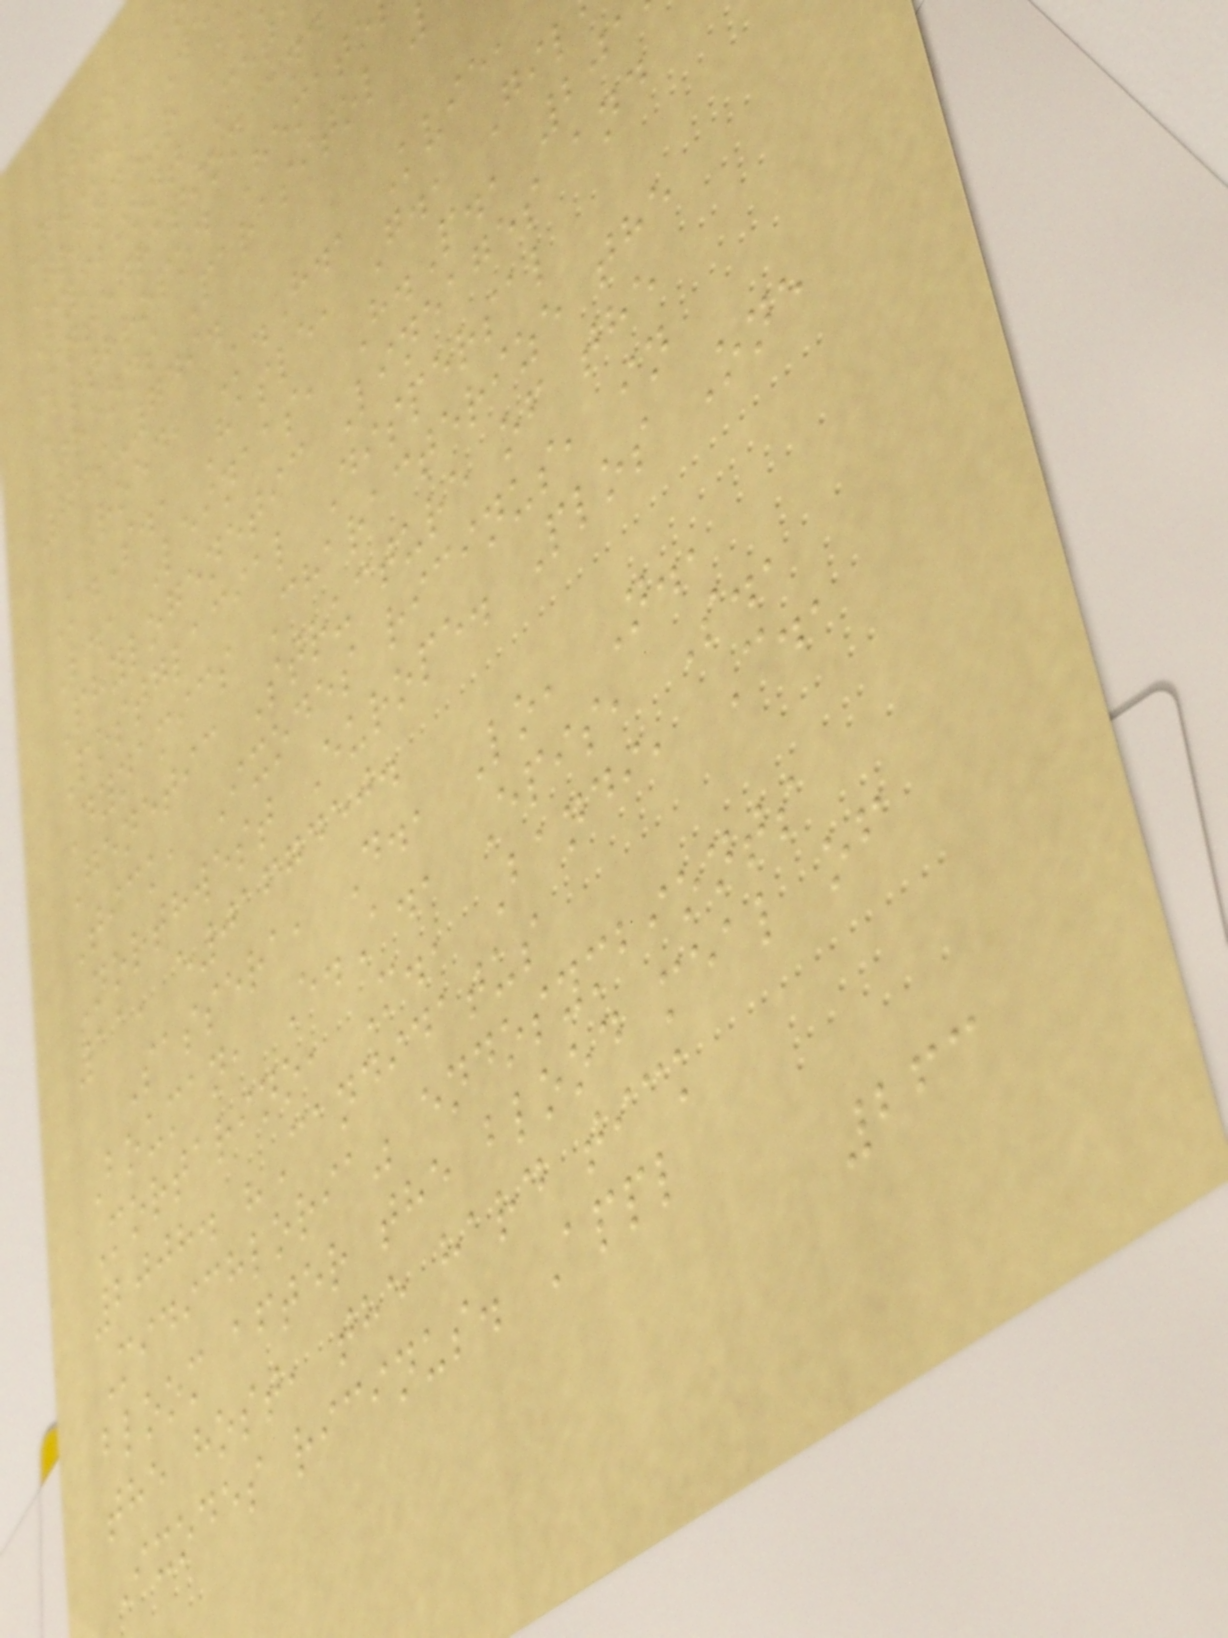G.M., We
Grandeur Al
Symbiont Met
Integration and
Arthropod Hemato
Trends Parasitol
739-749.
Roed, K.H., Kvie,
K.S., Hasle, G., Gil
L., Leinaas, H.P., 201
Phylogenetic Lineages and
Postglacial Dispersal
Dynamics Characterize the
Genetic Structure of the
Tick, Ixodes ricinus, in
Northwest Europe. Plos One
11, e0167450.
Sassera, D., Lo, N.,
Bouman, E.A., Epis, S.,
Mortarino, M., Bandi, C.,
2008. "Candidatus
Midichloria" endosymbionts
bloom after the blood meal of
the host, the hard tick
Ixodes ricinus. Appl
263
